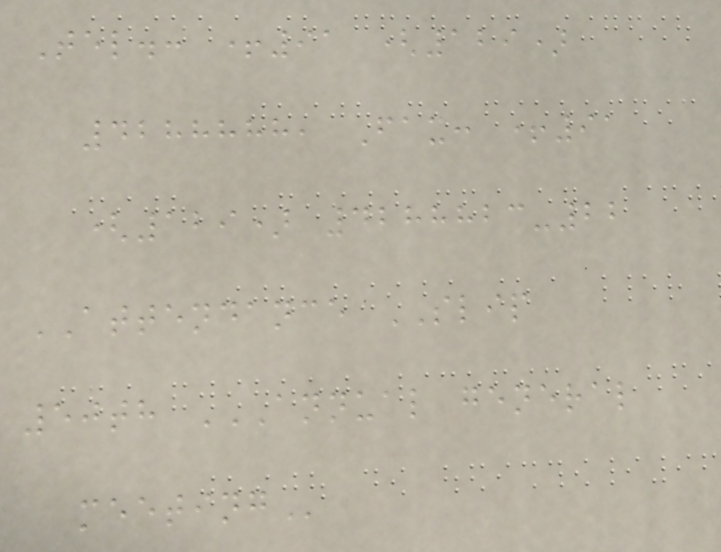Tel.: +91 (129)
4288888, Fax: +91
(129) 4288823-22
ATTENDANCE SLIP
50th ANNUAL GENERAL
MEETING
